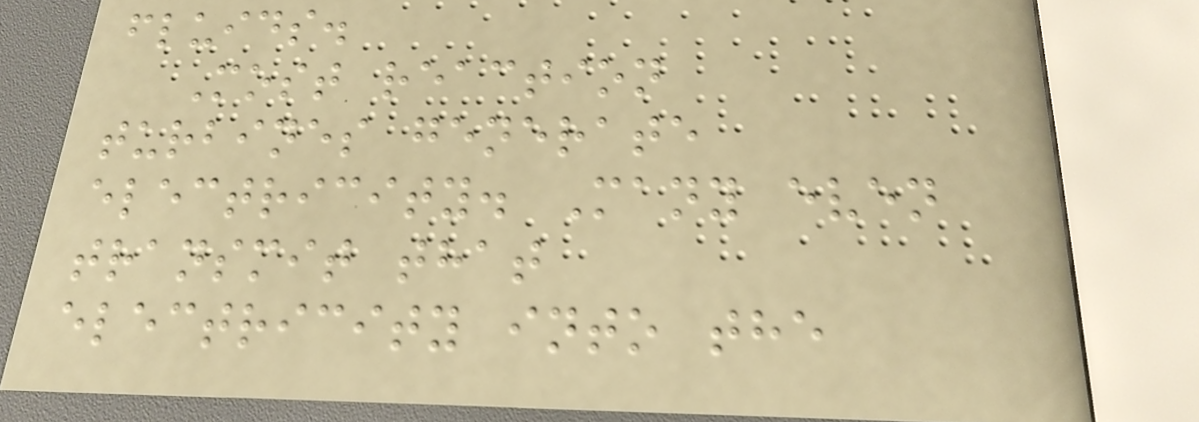fluids.
Most reaction
turbines generate
electricity. Many even
transmit that
electricity into the
